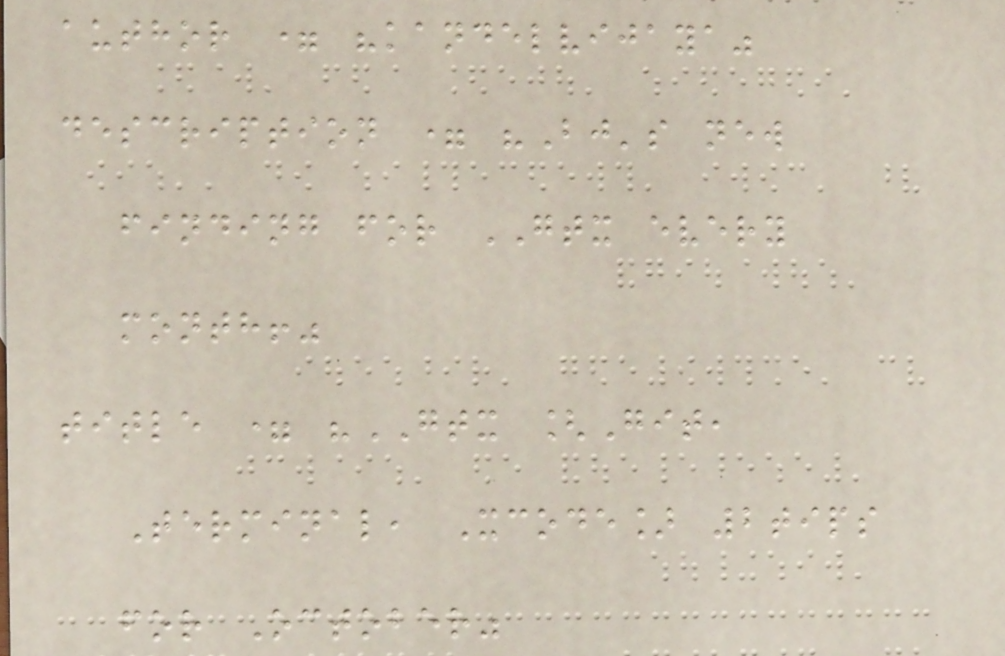author = "kandelvijaya"
description = "Bj's new
finding for GTX every
month!"
title = "GTX [Git,
Terminal, Xcode] 2tips
for October"
